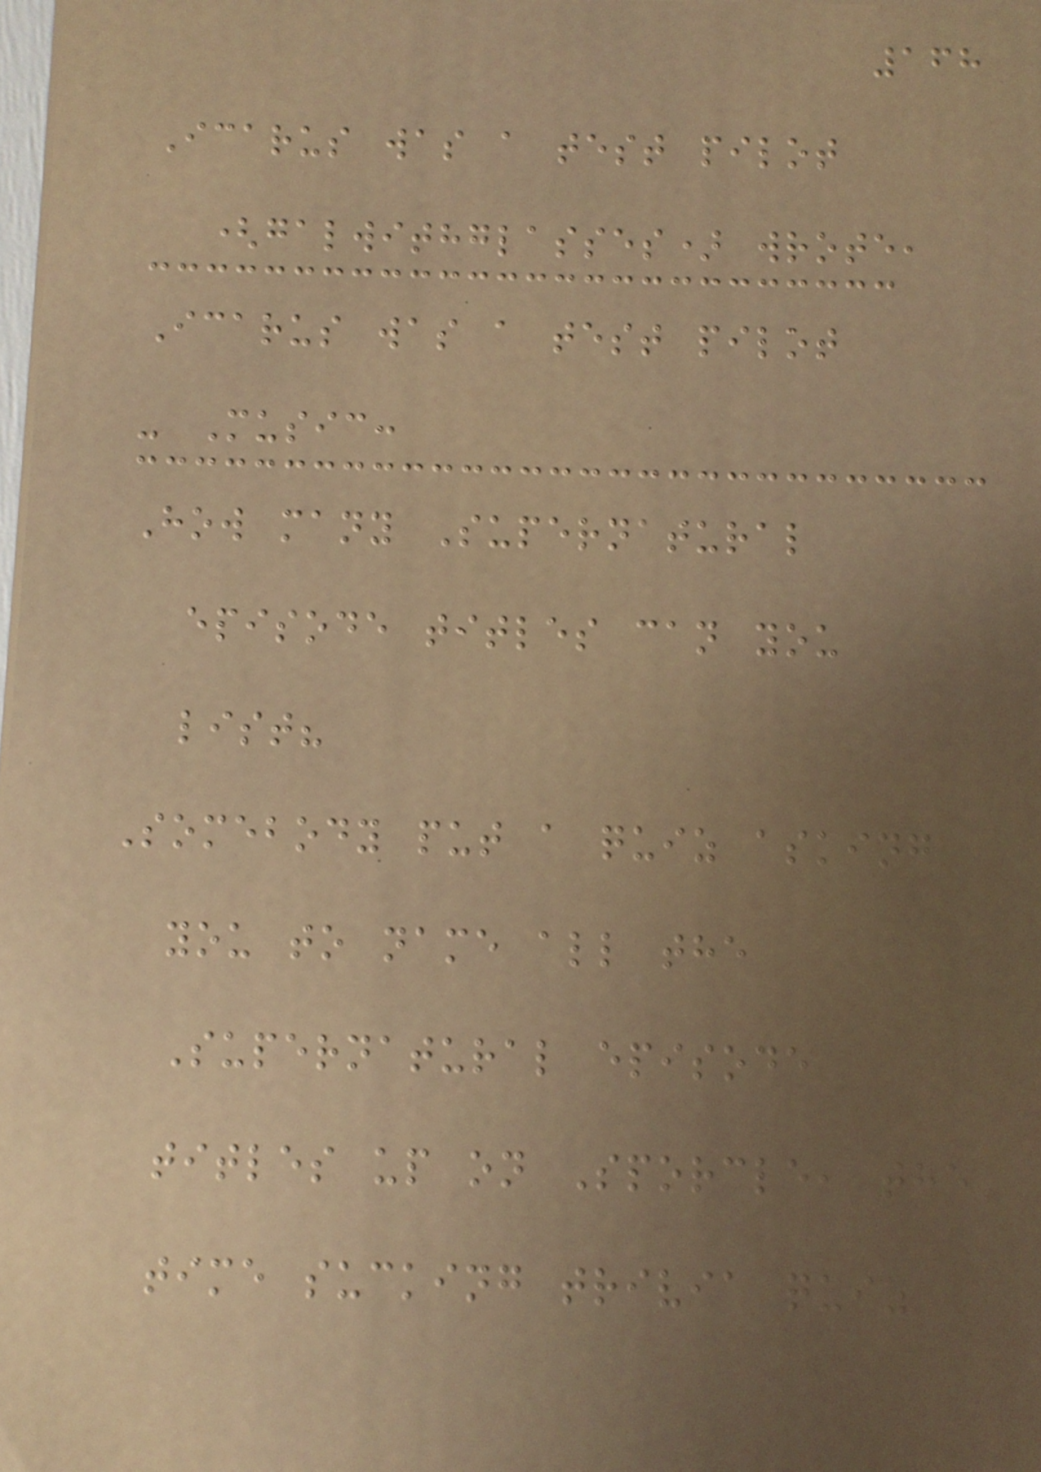168
Icarus was a test pilot
(galwithglasses) wrote,
Icarus was a test pilot
- Music:
How many Supernatural
episode titles can you
list?
Somebody put a quiz asking
you to name all the
Supernatural episode
titles up on Sporcle, the
time sucking trivia quiz
